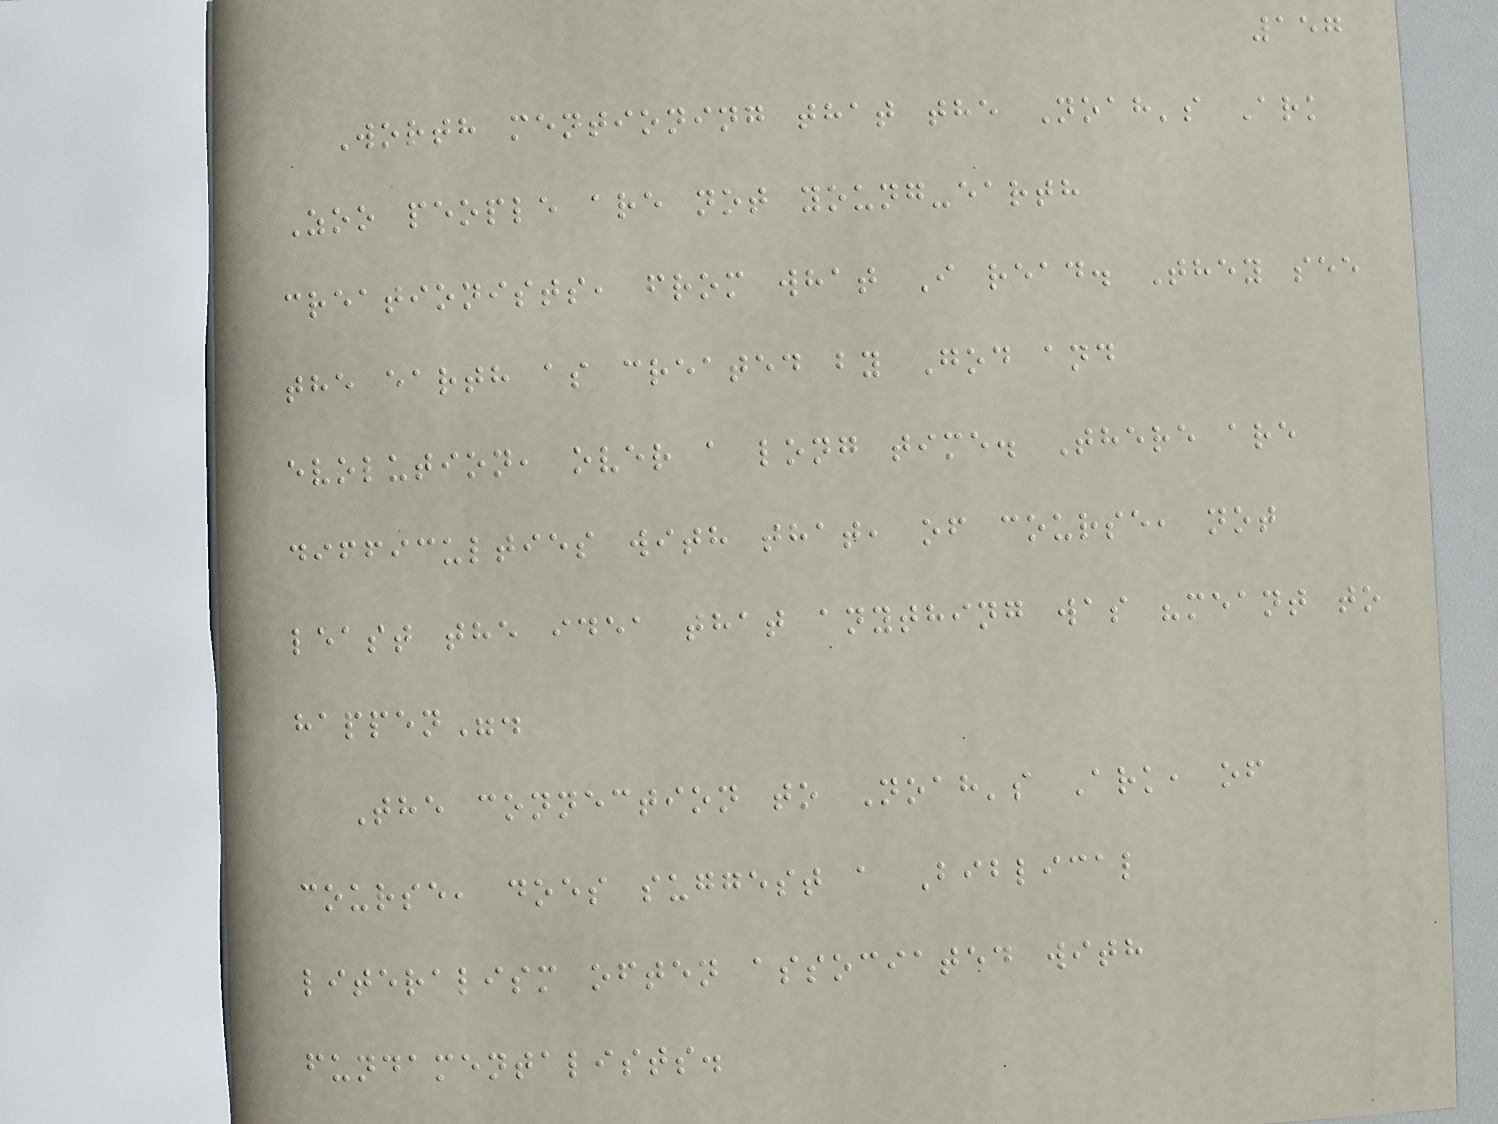157
Worth mentioning that the Noah's Ark
Zoo people are not young-earth
creationists, from what I read. They see
the earth as created by God and
evolution, over a long time. There are
difficulties with that, of course, not
least the idea that anything was "meant to
happen".
The connection to Noah's Ark, of
course, does suggest a Biblical
literalism often associated with
fundamentalists.
